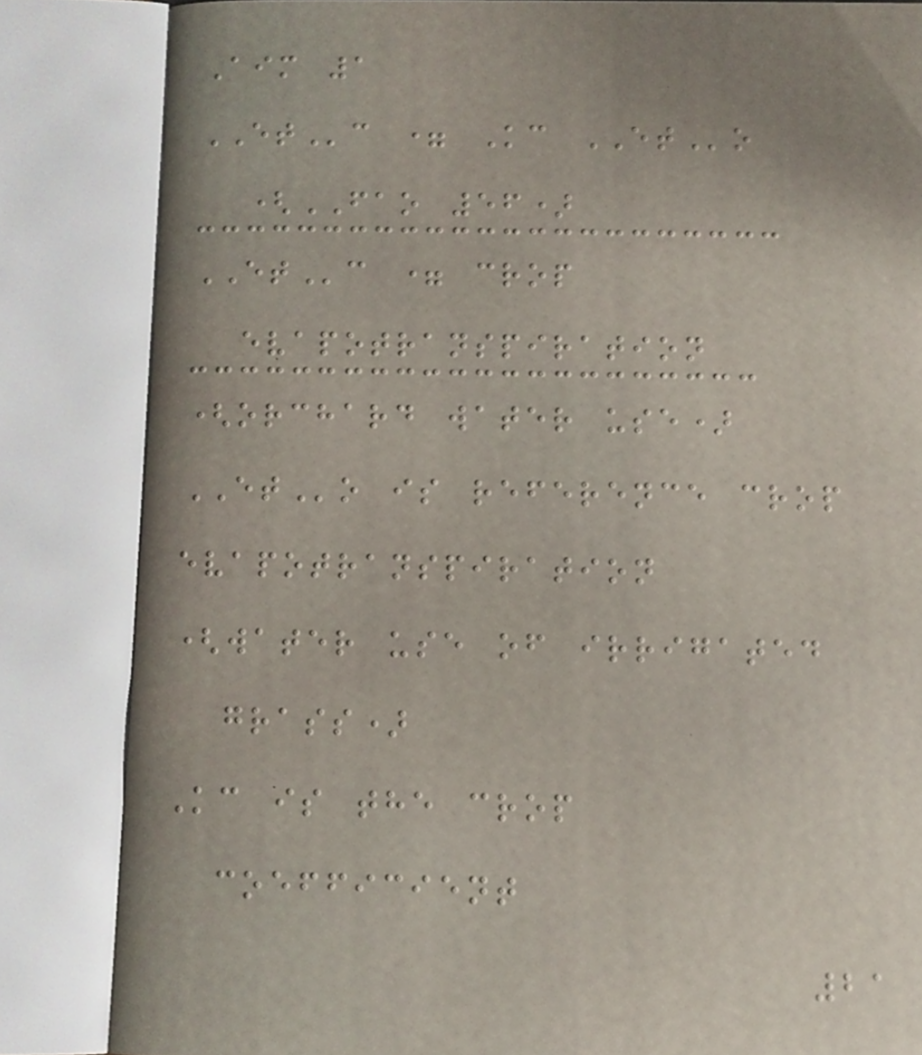Aim 1
ETc = Kc ETo
(FAO 56)
ETc = crop
evapotranspiration
(orchard water use)
ETo is reference crop
evapotranspiration
(water use of irrigated
grass)
Kc is the crop
coefficient
21
